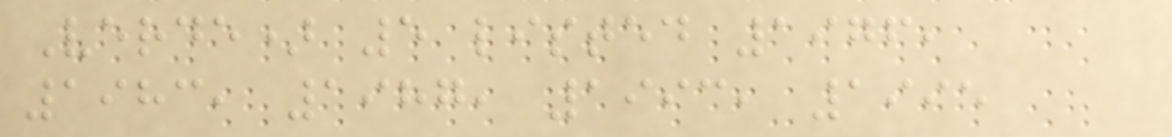Verde) 5 listed 1976,
1983, 1987, 1993, 1995
